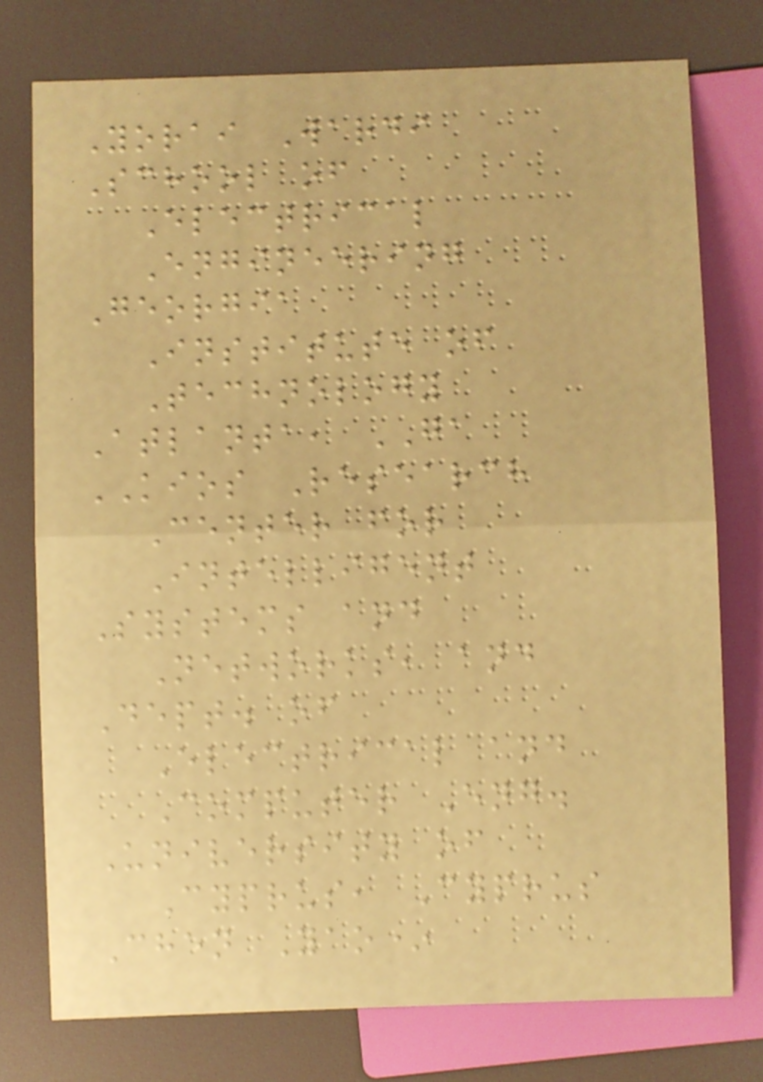Yorai Wardi
School of
Electrical
Engineering
Georgia
Institute of
Technology
Atlanta, GA
KIOS Research
Center for
Intelligent
Systems and
Networks, and
Dept. of
Electrical and
Computer Eng.
University of
Cyprus, Cyprus
Chen Yao*
